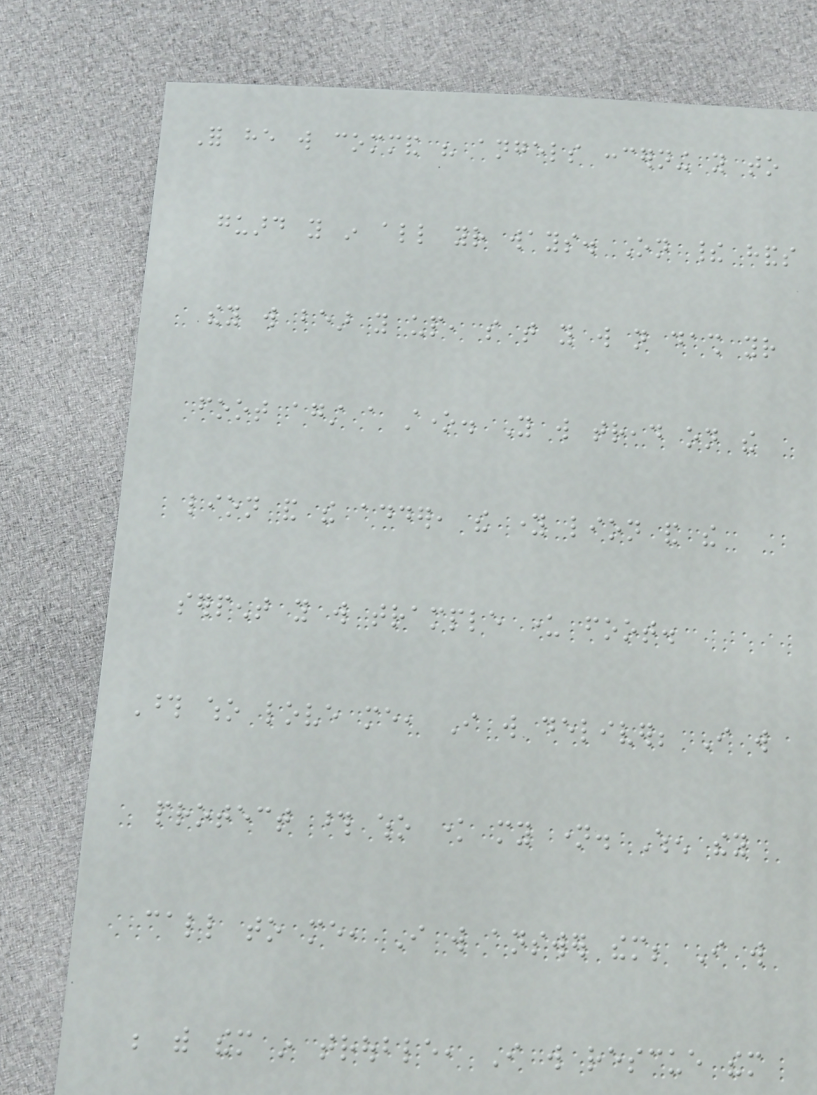For he will command his angels concerning you to
guard you in all your ways. On their hands
they will bear you up, so that you will not dash your
foot against a stone. You will tread on the
lion and the adder, the young lion and the
serpent you will trample under foot.
Those who love me, I will deliver; I will
protect those who know my name. When they
call to me, I will answer them; I will
be with them in trouble, I will rescue them
